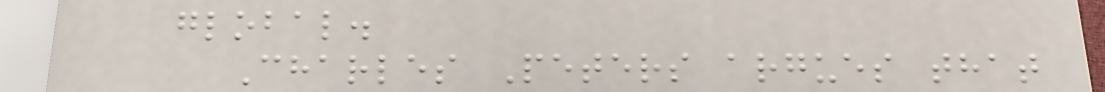global.
Charles Peters argues that
